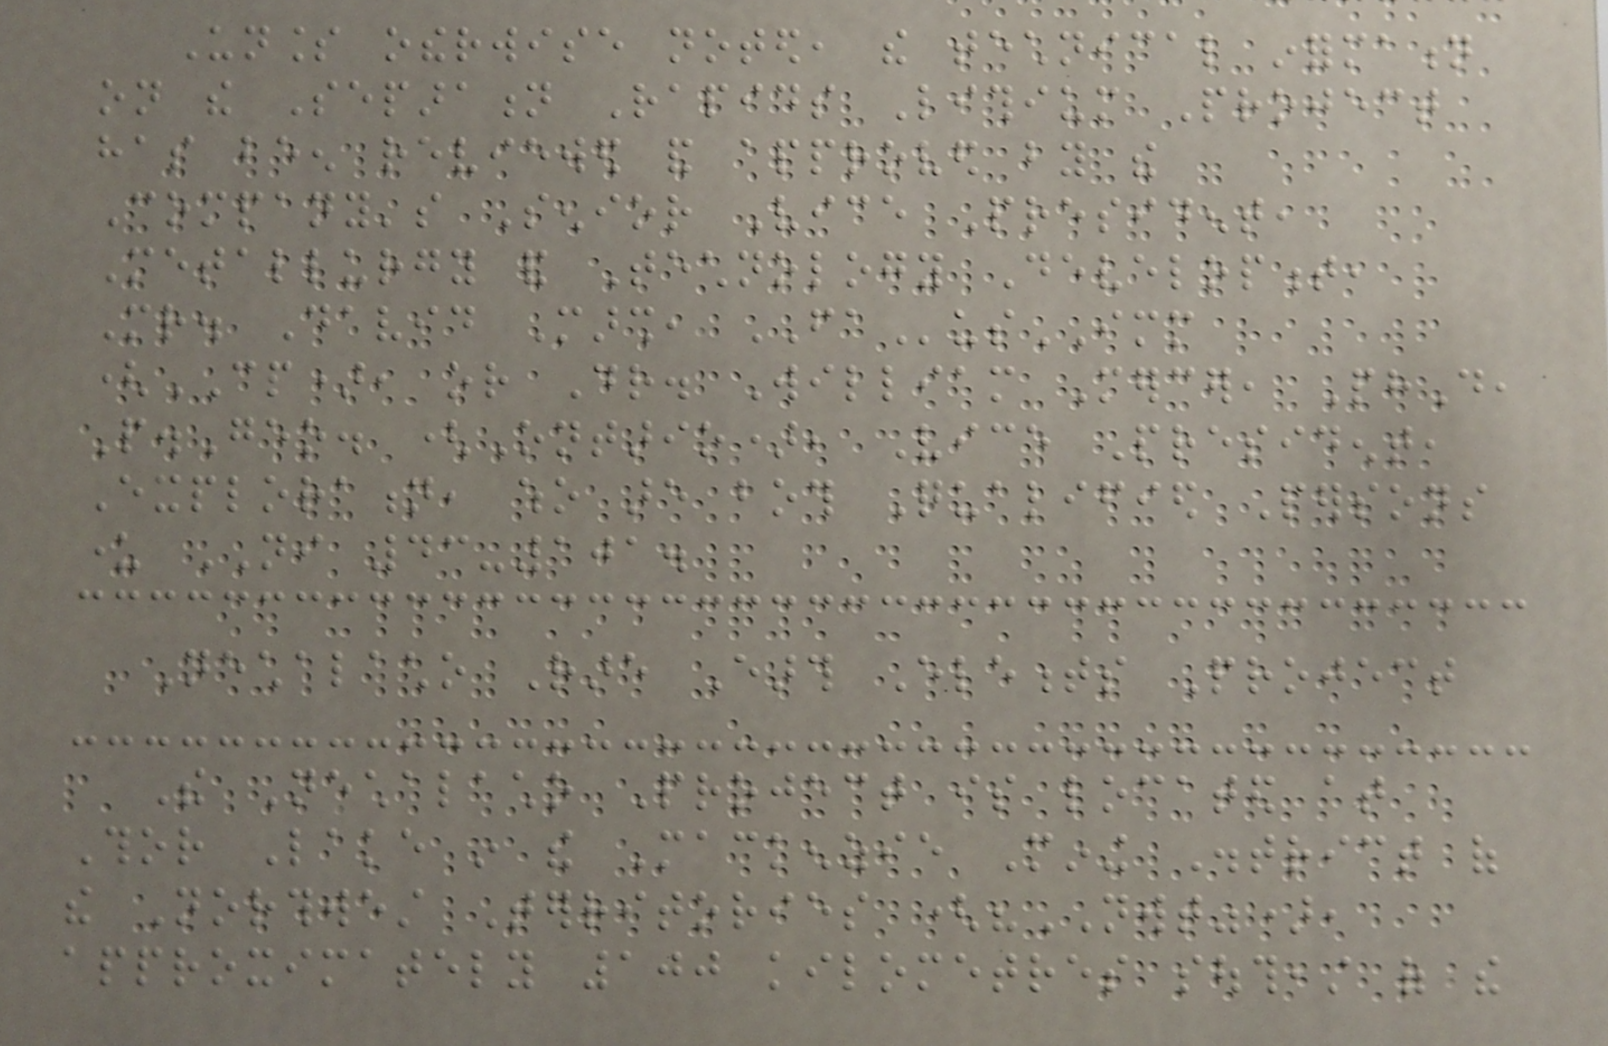Unless otherwise noted, the technical information
on the Separation Rapids Lithium Project
has been reviewed and approved by the
Company's Senior Vice President,
Metallurgy and Technology Development,
Mr. David Marsh, FAusIMM
(CP), or Dr. William Mercer, PhD,
P.Geo. (Ontario), Vice President,
Exploration, who are both Qualified Persons
under NI 43-101.
Nechalacho Rare Earth Elements Project
The Nechalacho Project is located at
Thor Lake in the Mackenzie Mining District of
the Northwest Territories ("NWT"),
approximately 100 kilometres southeast of the
